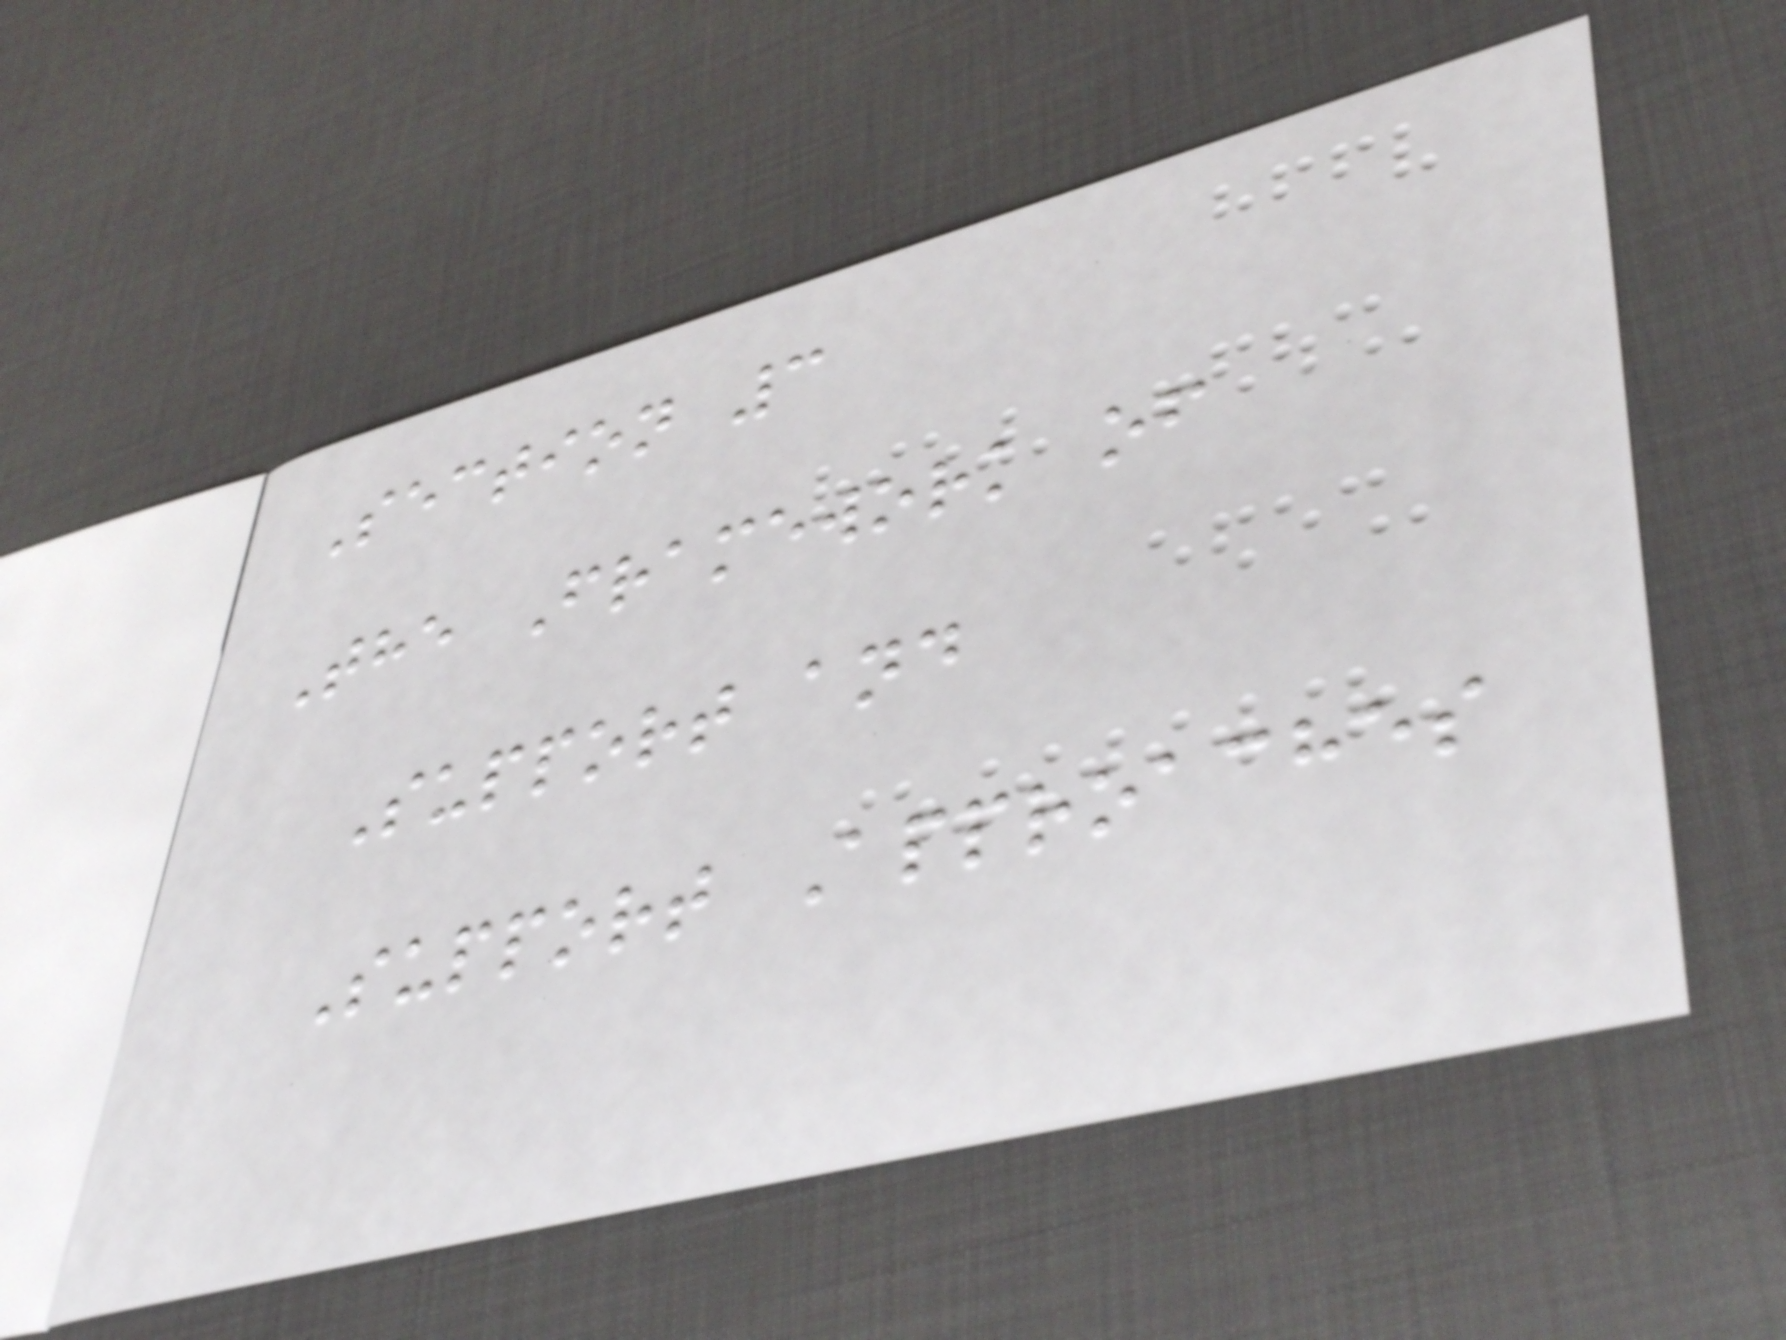Section 3
The Framework of
Support and
Support Approaches
